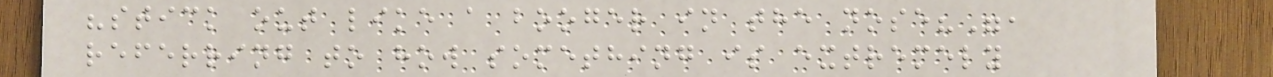"stick out like a booger in the nose?",
referring to how something is extremely
